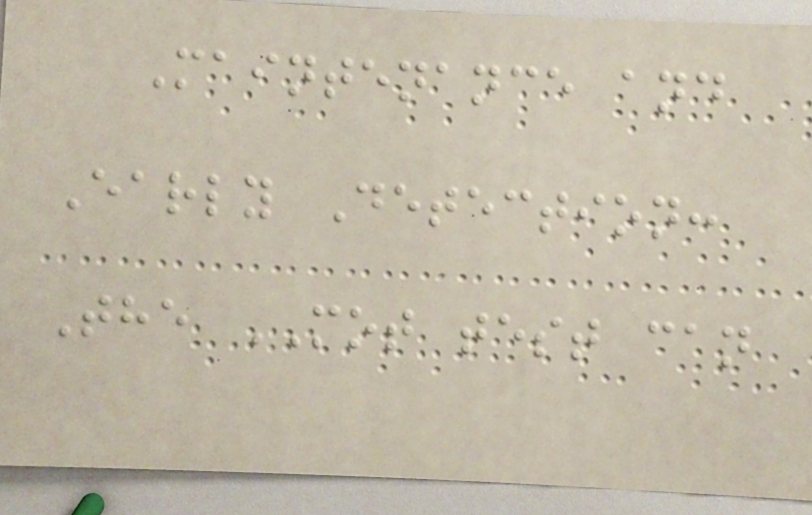Maintenance and
Early Detection:
The MOT test can
